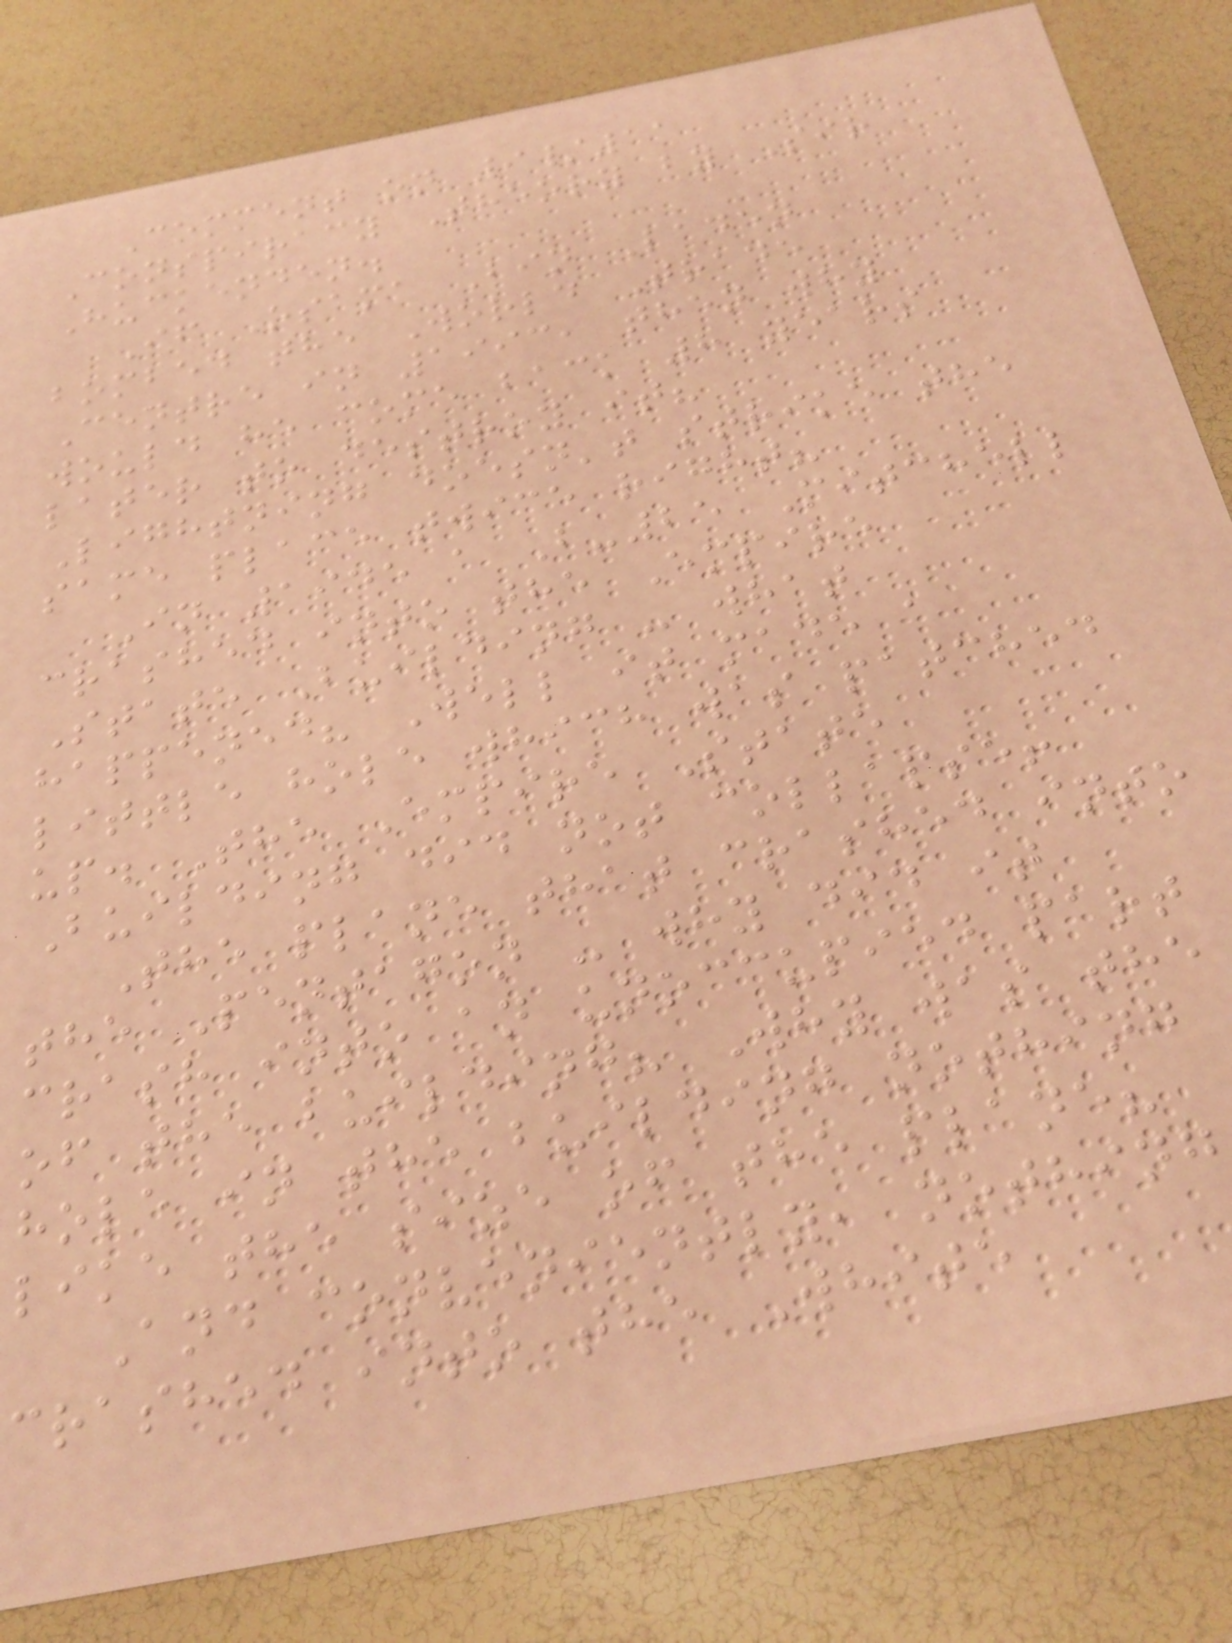Comment on 9/11
Conspiracy Theory by Sir
Huckenden.
If Osama Bin Laden
bombed the World Trade
Centre in 1993, then why
would he come back 8 years
later to destroy it?
Lightning doesn't strike the
same place twice right?
In 1945 a B-25 Mitchell
crashed into the Empire
State Building - what
happened? Well it made a
little hole which was patched
up. The Empire State
Building did not collapse!
The plane that crashed into
the Pentagon - why did it
crash into an unoccupied part
of the building? Why was the
hole in the building nothing
like the size of the plane?
And conveniently, nothing
crashed into the White
